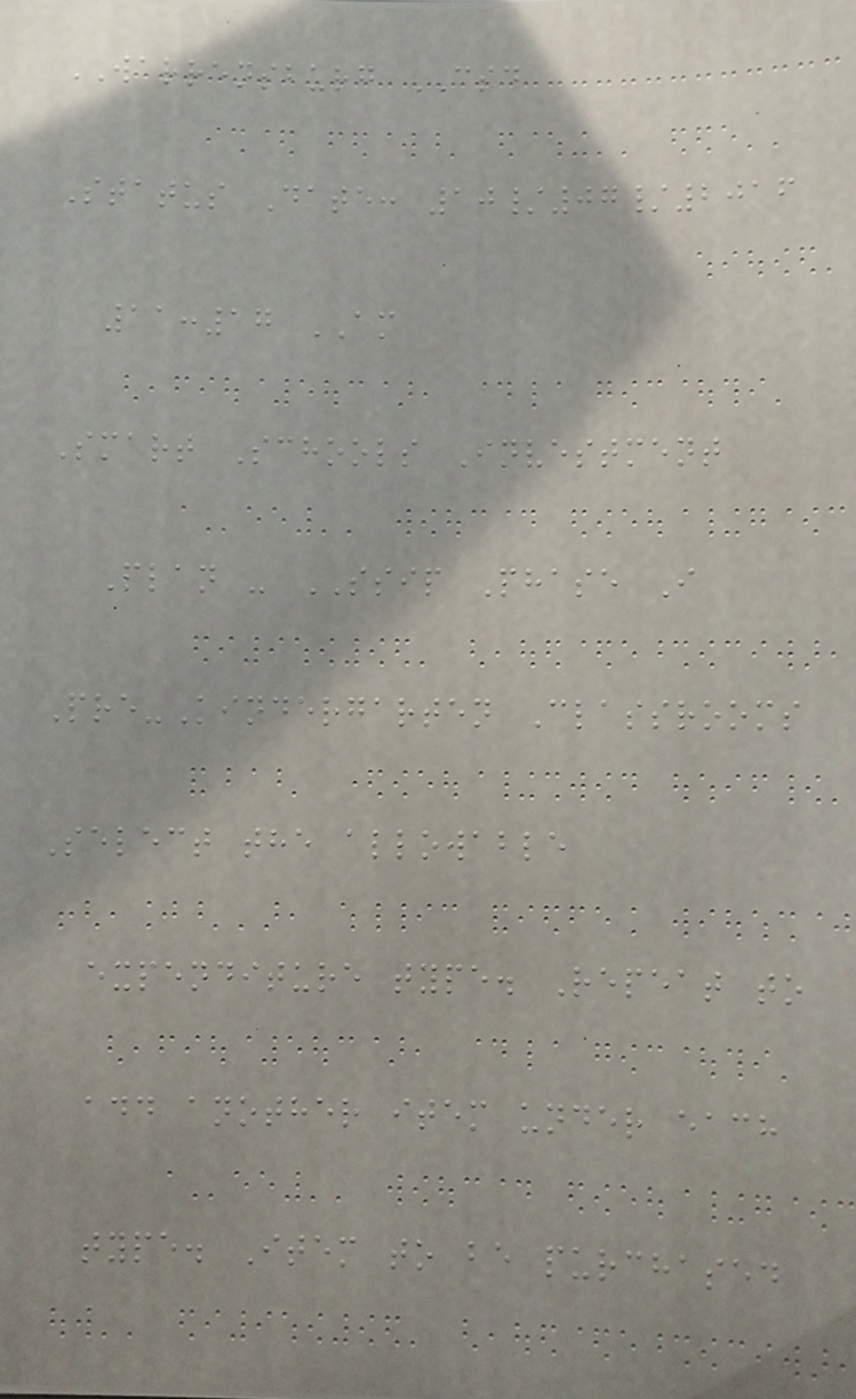WARRENSBURG CSD
Status Date: 10/07/2016
11:17 AM
Smart Schools Investment
Plan - SSIP Phase I
Pre-Kindergarten Classrooms
Select the allowable
expenditure type. Repeat to
add another item under each
type. Item to be purchased
